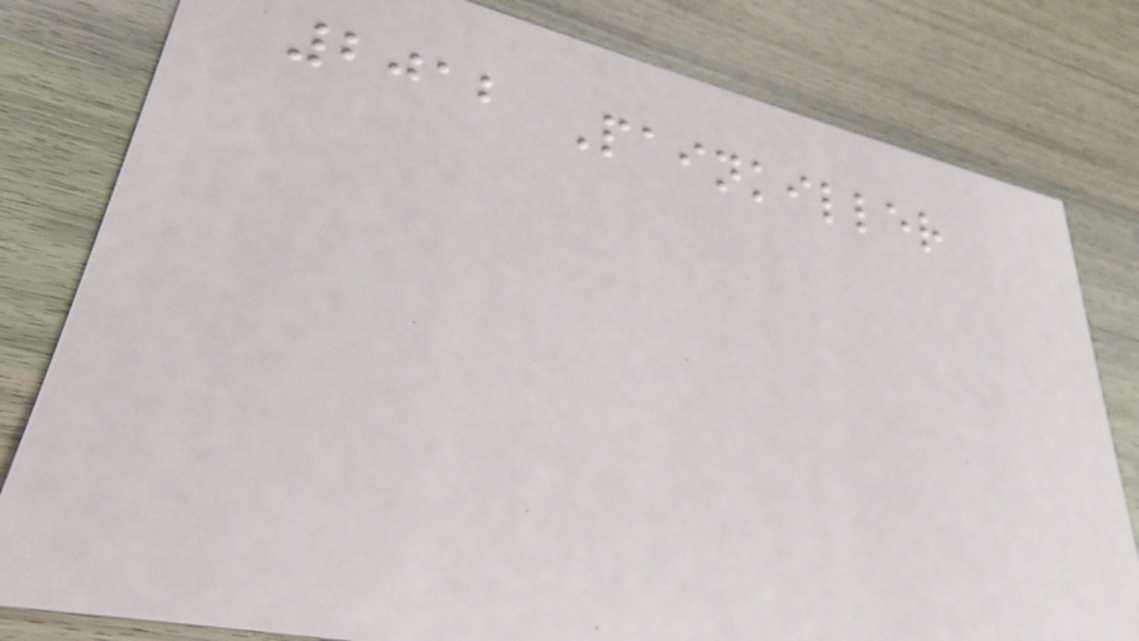2012 Painkiller
